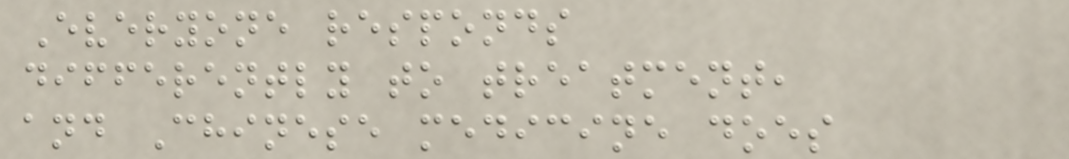Everyone responds
differently to treatment,
and Chinese medicine does
